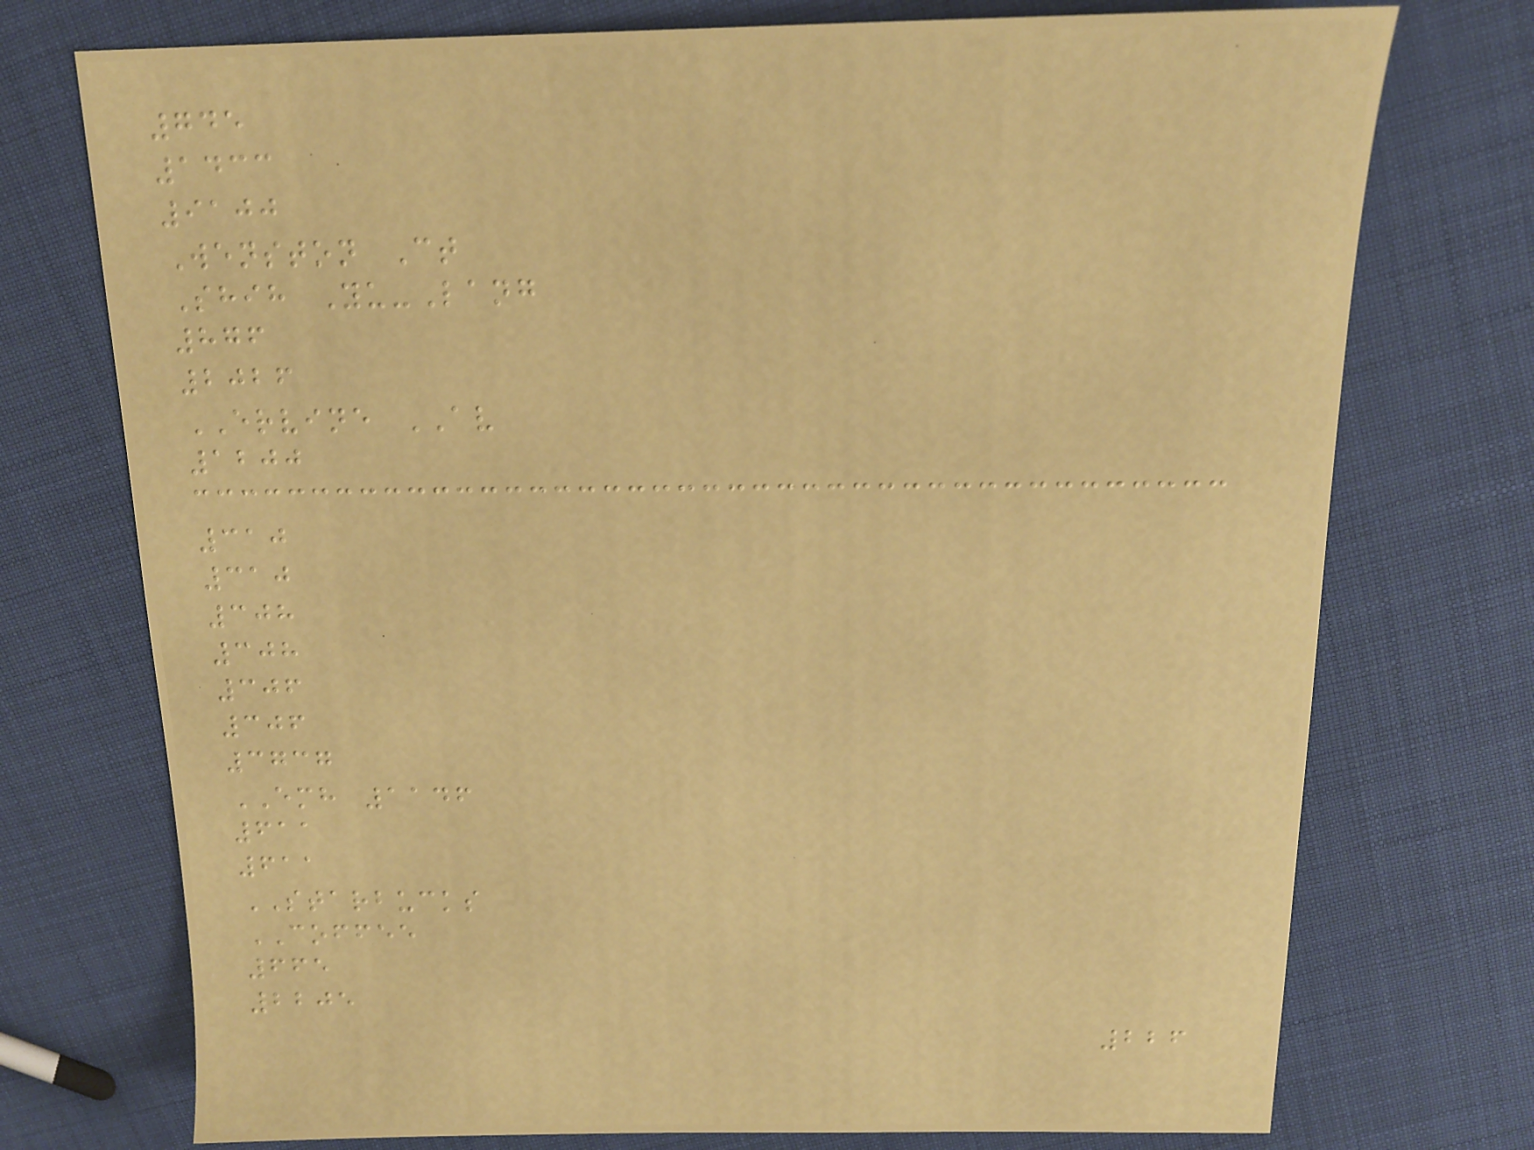745
1433
9100
Wenston Ct
Shih Yu-Lang
876
2026
ERVINE AV
1200
310
310
308
308
306
306
3737
EMH 1146
611
611
STARBUCKS
COFFEE
665
2205
226
